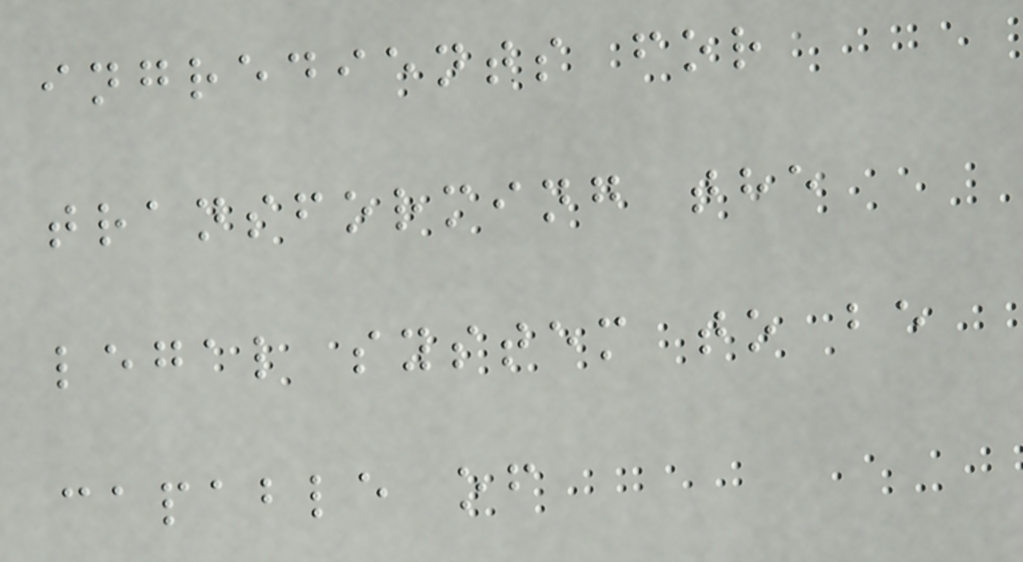ingredients for
transforming the
legal system to be
capable of
